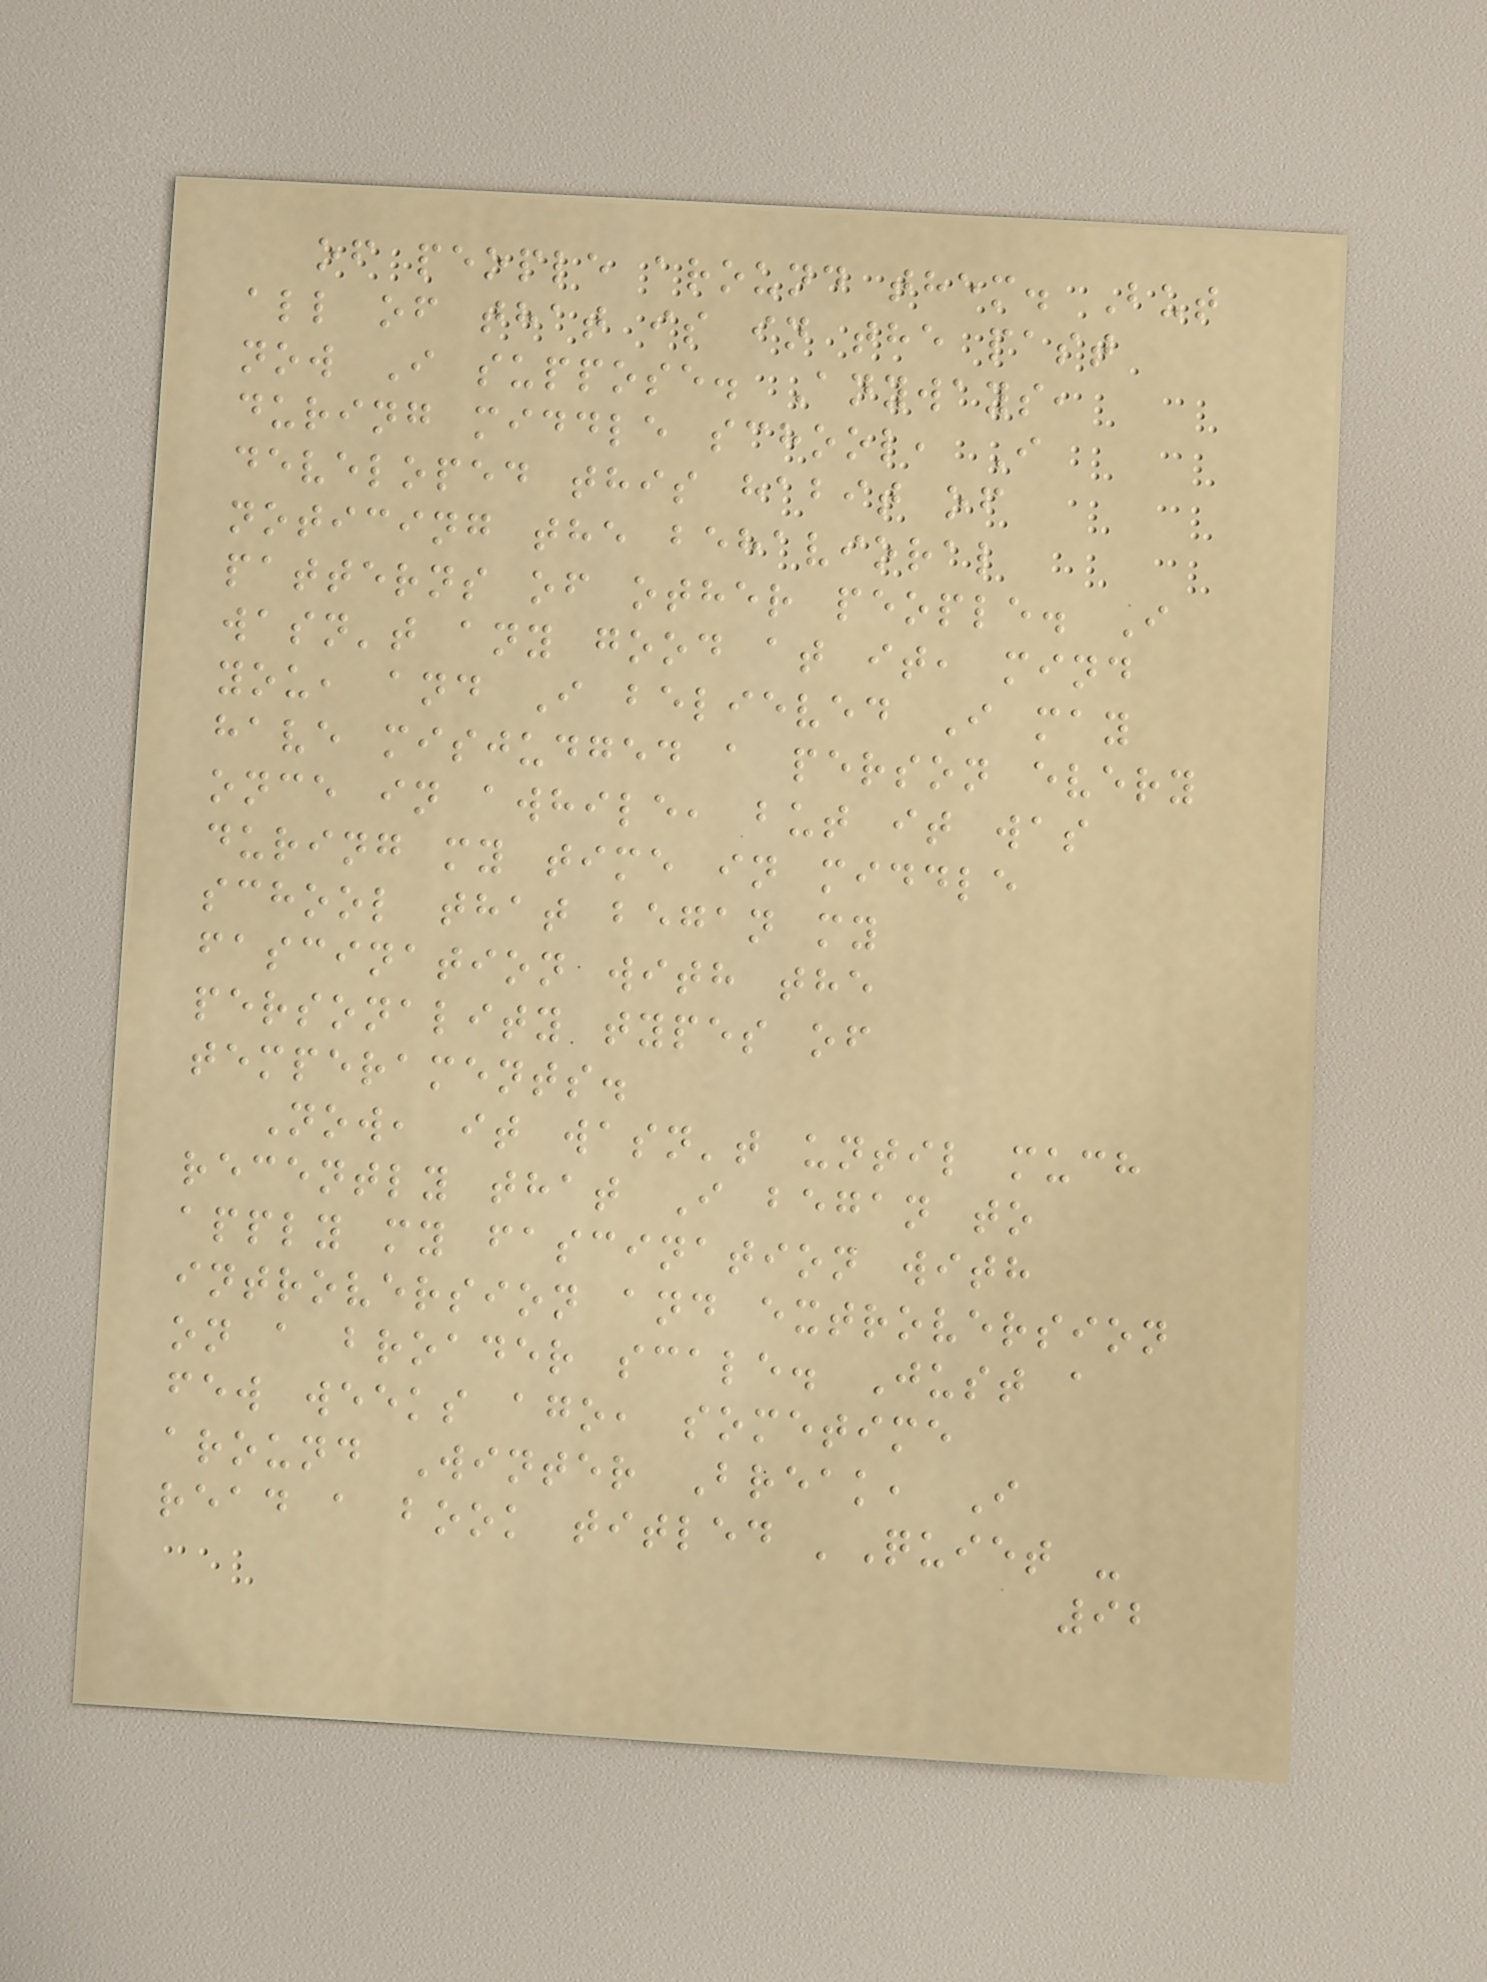of people around them. But
all of that is in the past
now I suppose. Anyways,
during middle school, I
developed this habit of
noticing the behavioral
patterns of other people. I
wasn't any good at it, mind
you, and I believed I may
have misjudged a person every
once in awhile, but it was
during my time in middle
school that began my
fascination with the
personality types of
temperaments.
Now, it wasn't until much
recently that I began to
apply my fascination with
introversion and extroversion
on a broader scale. Just a
few weeks ago, sometime
around Winter Break, I
read a book titled 'Quiet -
92
